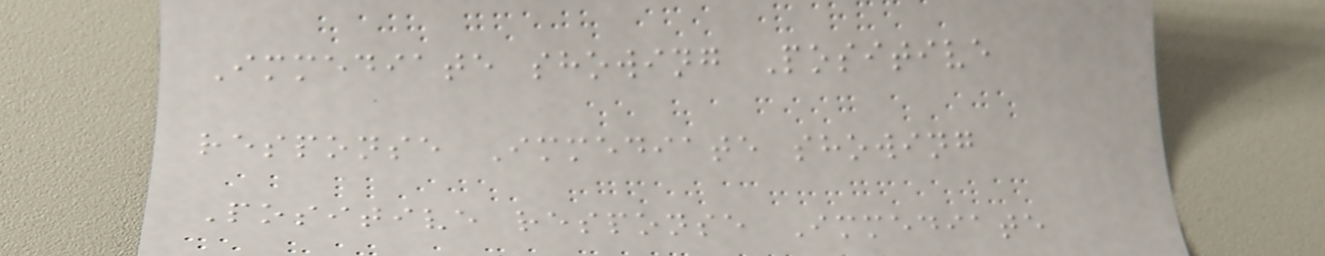Immediate showing Positive
response Immediate showing
Positive response Immediate
